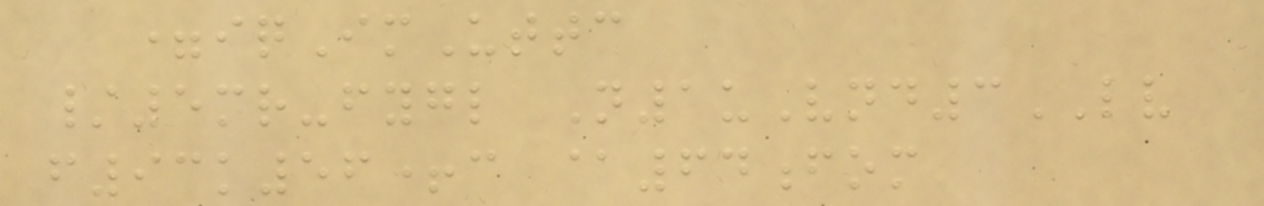=iqImUttc
/5mr-fygl N1uVnd3LV
f93k56+c @64fom
